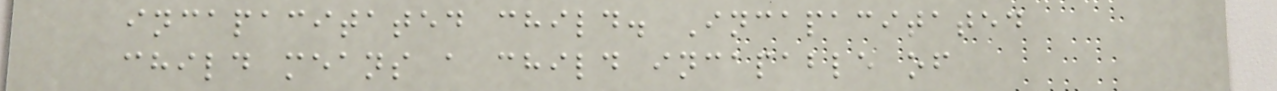incapacitated child. Incapacitated
child means a child incapable of
